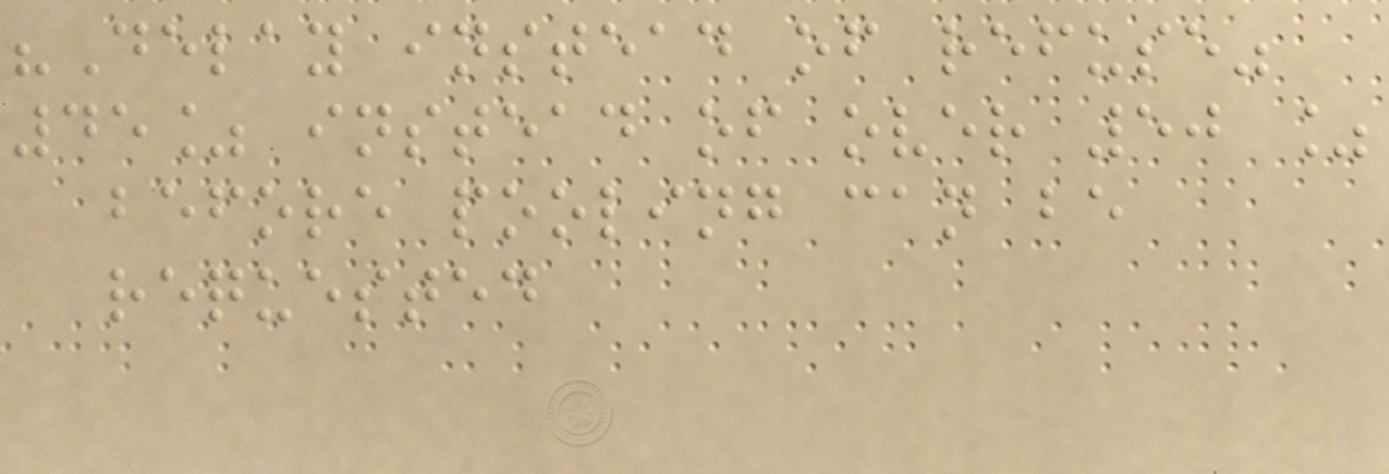"Delay instead of refuse"
45% instead of over 50 %
before pooling can be
requested
